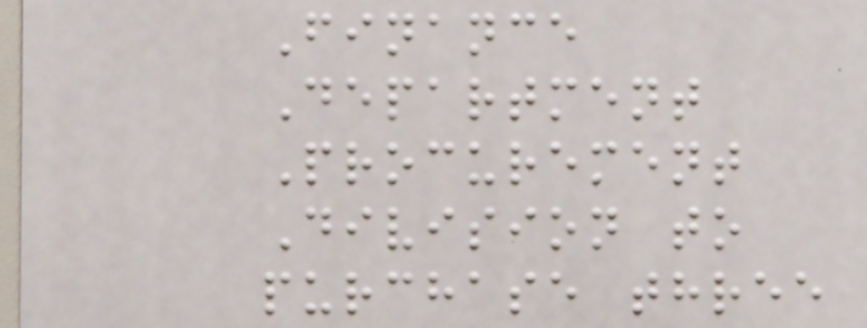Finance
Department
Procurement
Division to
purchase three
